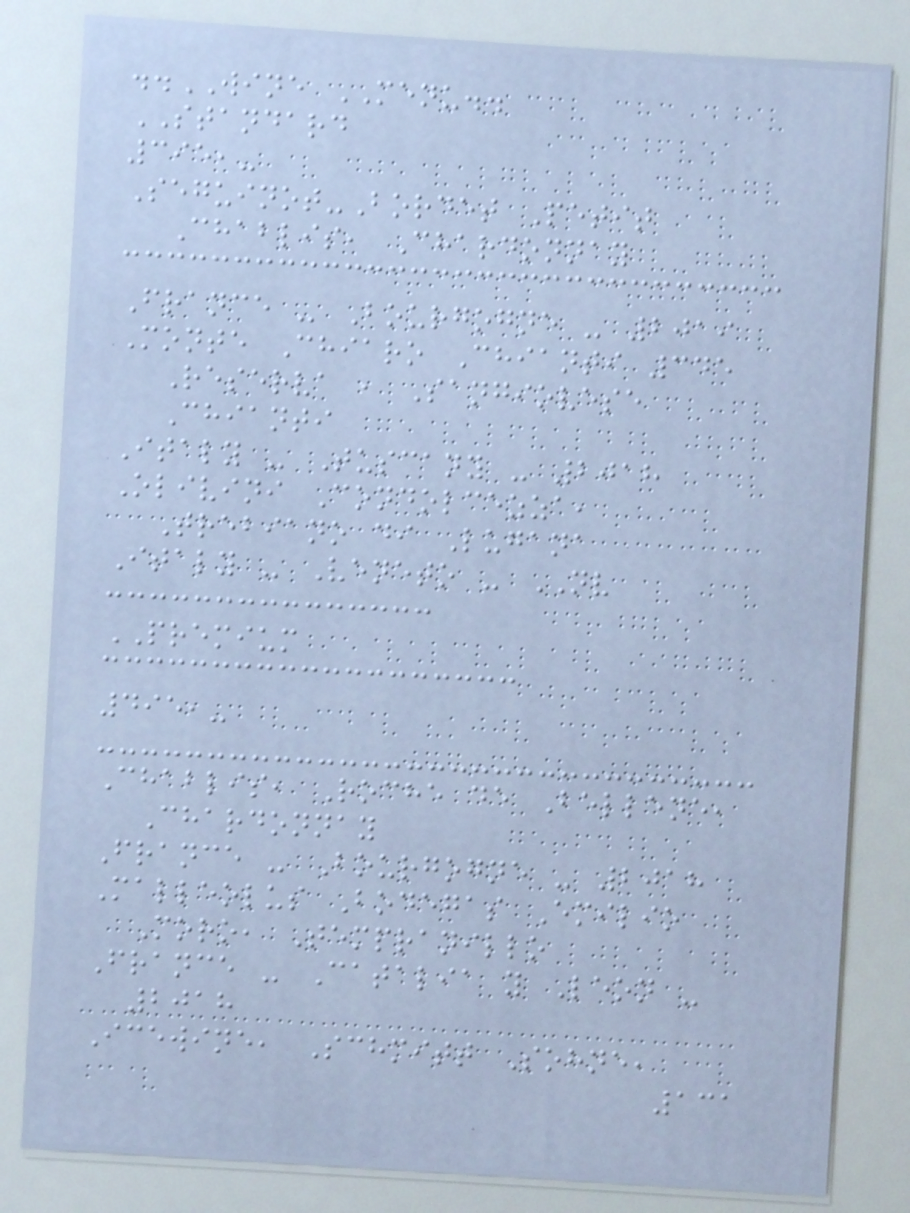..WINE MENU..
STANDARD
395,-
Seguinot-Bordet Petit
Chablis, Chardonnay
France - Bourgogne - 2019
Monte Chiaro Chianti 345
Reserva , Sangiovese
Chianti
Italy - Tuscany - 2018
Olivini Condolcezza,
Trebiano di Lugana
Italy - Veneto - NV
PREMIUM
495,-
Chablis, Roche de Bellene,
Chardonnay
France - Bourgogne - 2018
Malleolus Bodegas Emilio
Moro, Tempranillo
France - Catalia y Leon -
2018
Icewine, Schmitt Sohne,
131
